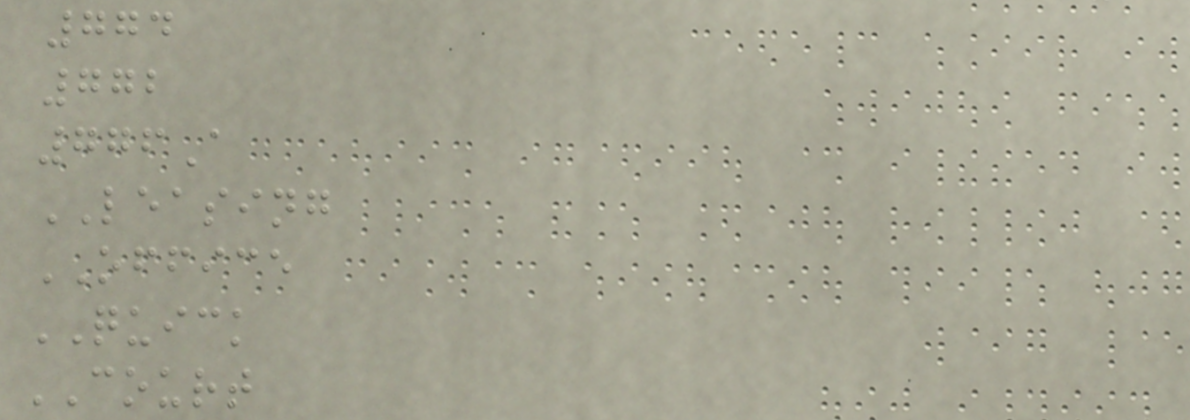774
772
776A
LEASING
OFFICE
QUICK
COURT
